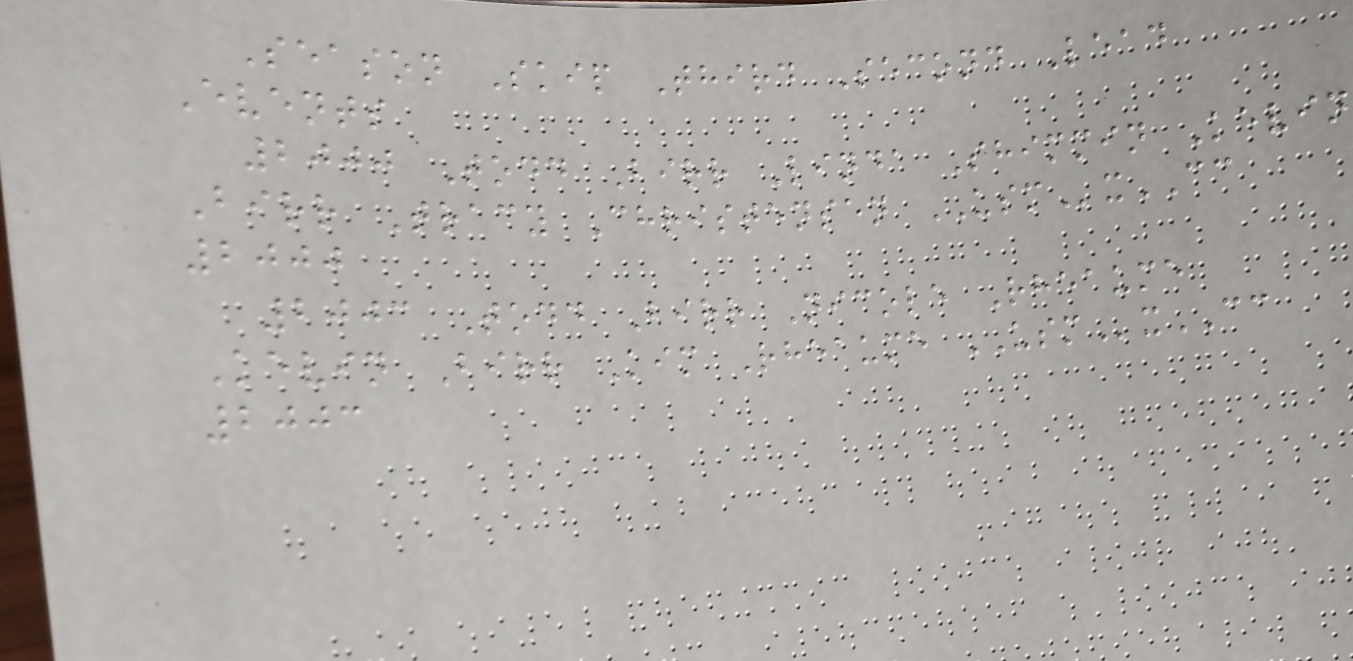Season Skip Third Second Lead
Events
2000 Todd Birr Linda Shimmin Kevin
Birr Tracy Christensen USMxCC
2000
2003 Todd Birr Nicole Rheaume
Kevin Birr Kim Rheaume USMxCC
2003
